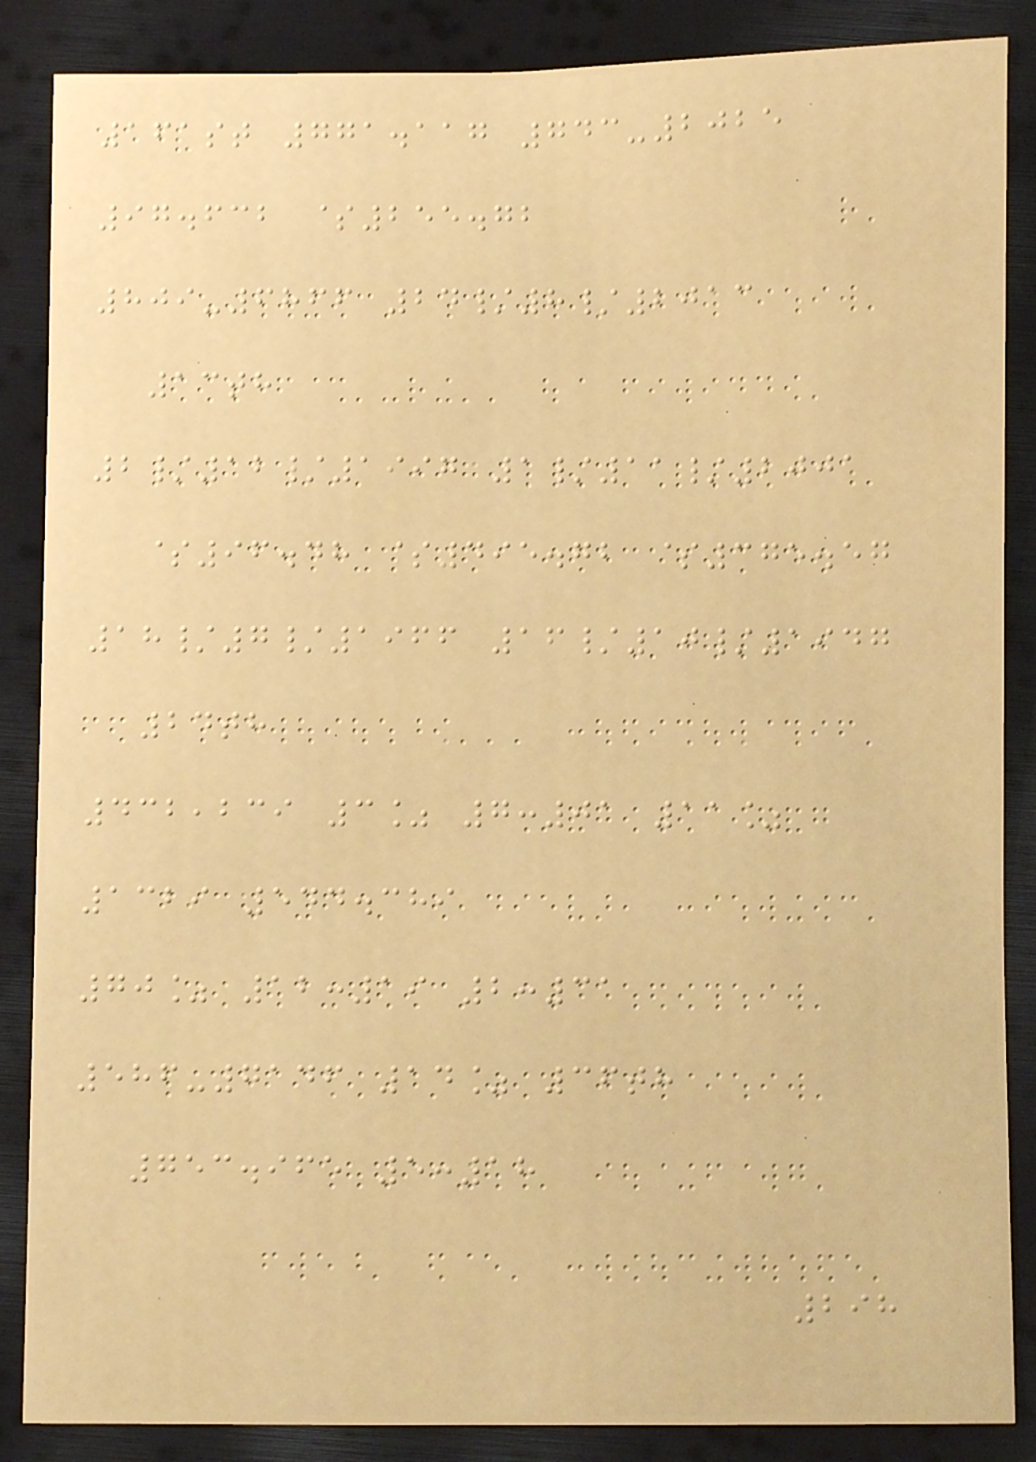161st 771.117 743-2025
97.632 $255.72
809-6866 24/8/2013
13th
2/12/1997 1/11/2001
$96.48 $495.72 $375.57
18/7/1966 16/10/1947
24th
432,239 3% 7:01 11%
1329 544.389
70% 12:19 2:31
586-7146 14% 36th
753.965 5:18
298
